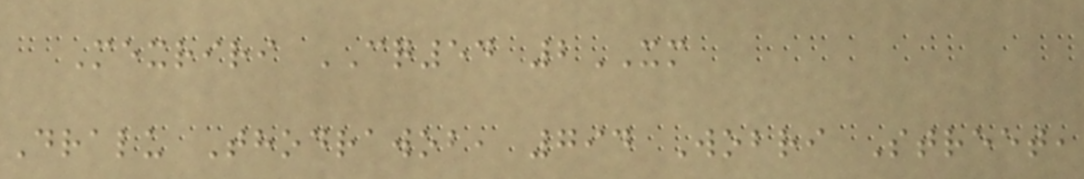Mexriri CQ54 2XM
Dralu Thodrawob, 794 Wobri Street,
